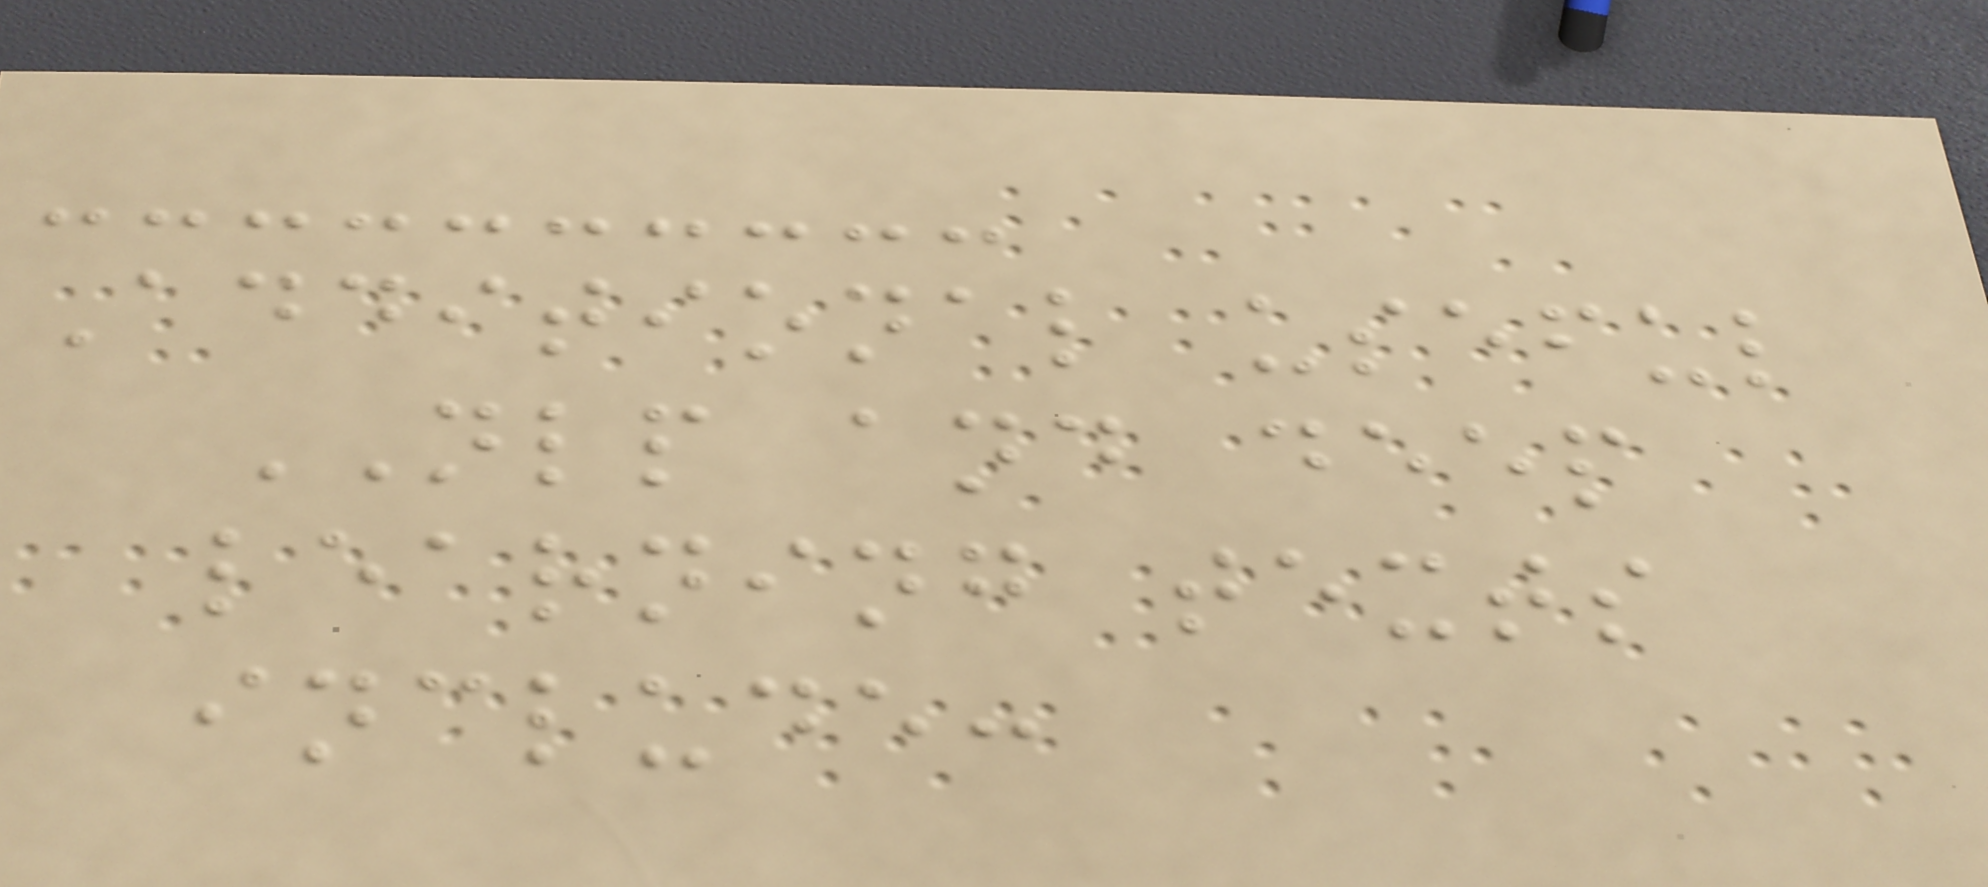Additional useful
NLP and deep
learning texts
include:
